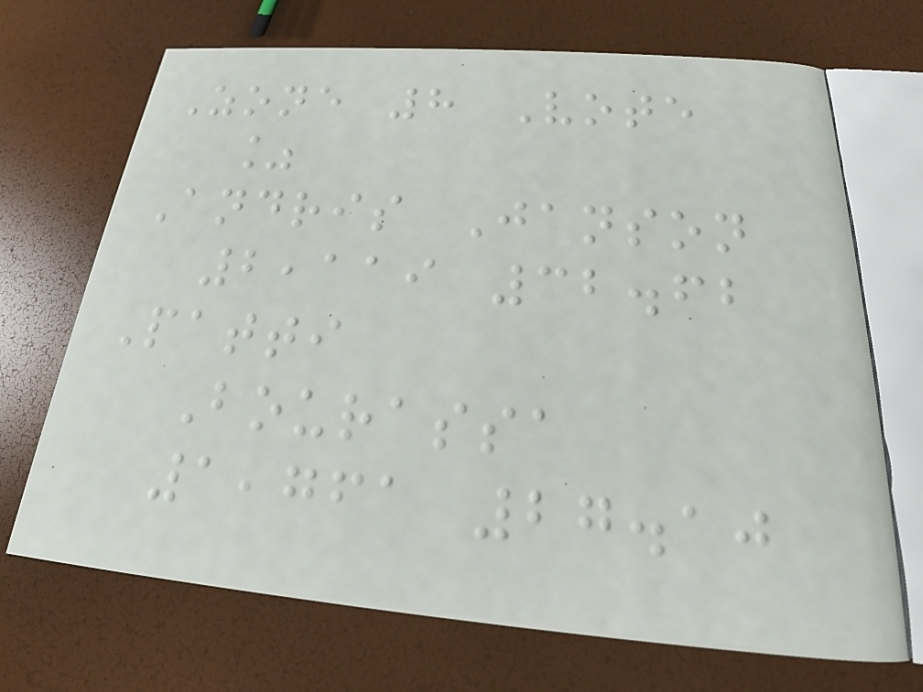Zone 8 Vote
%
Andris Janson
2,119 32.62
Patti
Bourassa
1,761 27.10
